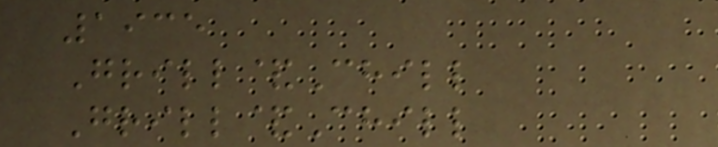1935
Grill&Chill
Grill&Chill
